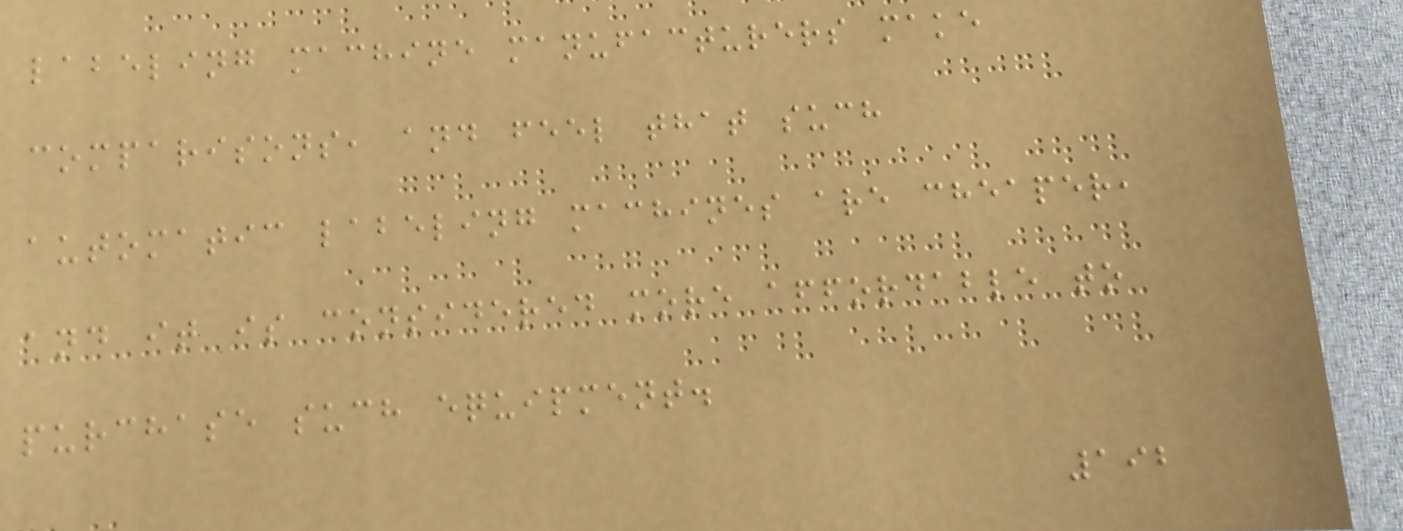labeling machine manufacturers make
comparisons, and feel that such
automatic labeling machines are cheaper,
and it is considered more affordable to
purchase such equipment.
192
